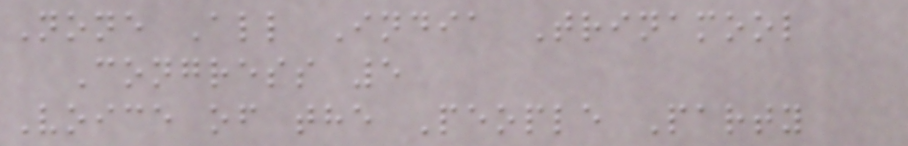None All India Trinamool
Congress 5
Voice of the People Party
